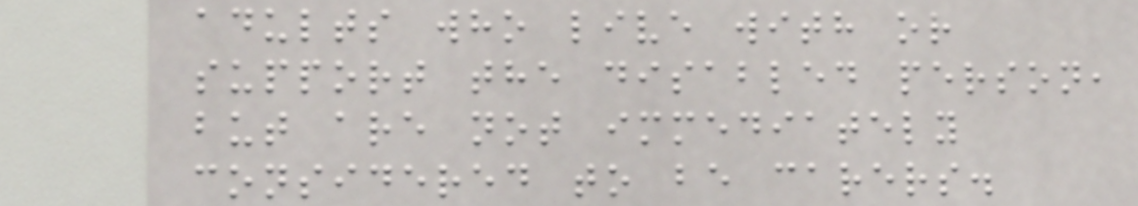adults who live with or
support the disabled person,
but are not immediately
considered to be carers.
